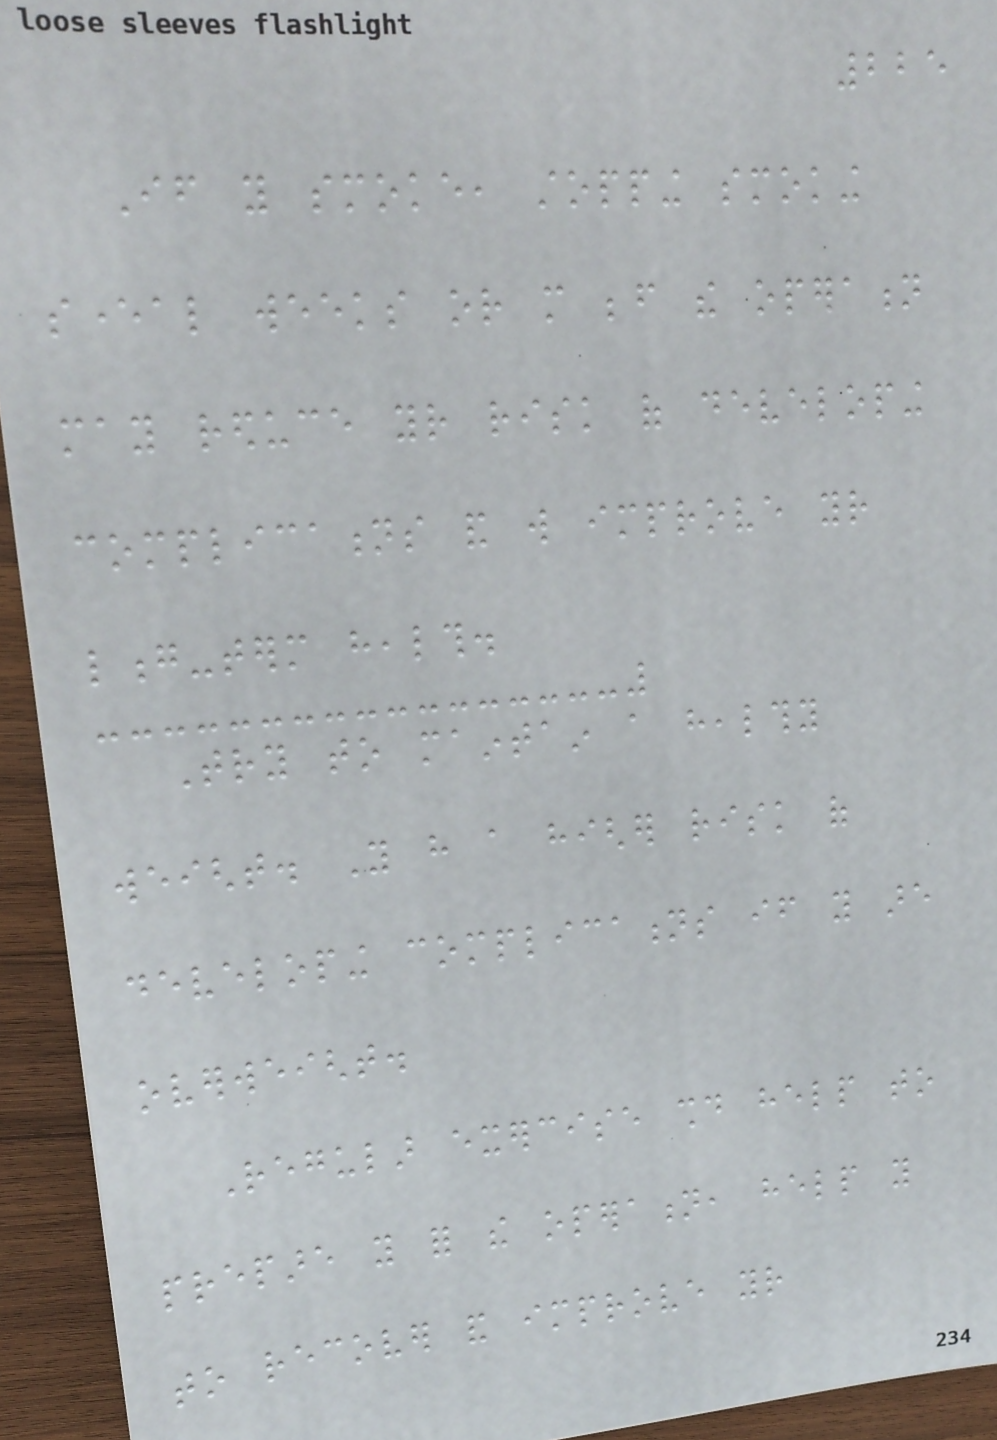225
If you smoke, stopping smoking
several weeks or more before the operation
may reduce your risk of developing
complications and will improve your
long-term health.
Try to maintain a healthy
weight. You have a higher risk of
developing complications if you are
overweight.
Regular exercise should help to
prepare you for the operation, help you
to recover and improve your
